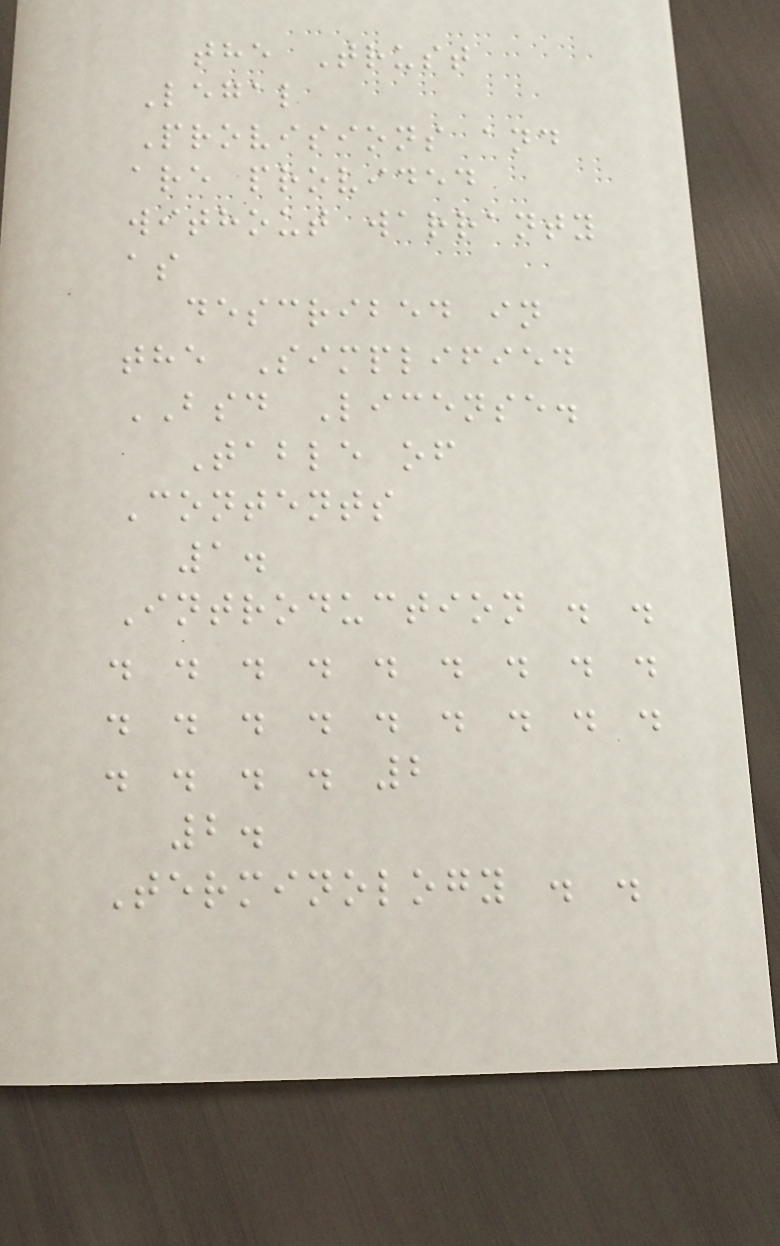the Trust
Legal
Provisions and
are provided
without warranty
as
described in
the Simplified
BSD License.
Table of
Contents
1.
Introduction . .
. . . . . . . . .
. . . . . . . . .
. . . . 2
2.
Terminology . .
